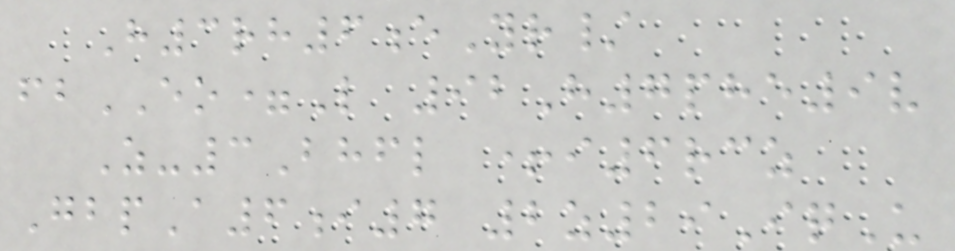H3rh6eYr/
fbEO=L 92H7phe9v
Z-3Bhfl +i6rcz
GbpA6i7 2z29IqU
